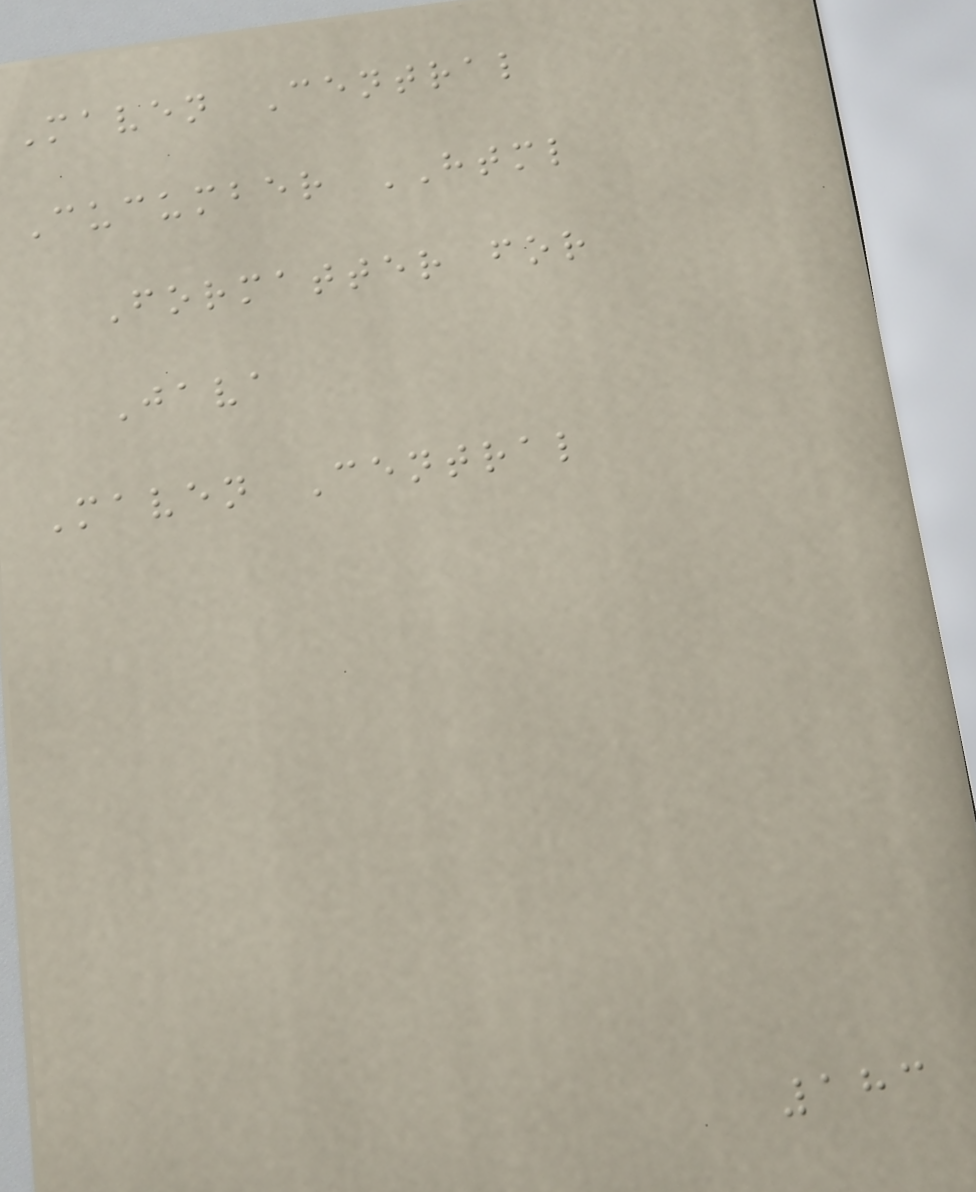Maven Central
Cucumber HTML
Formatter for
Java
Maven Central
183
